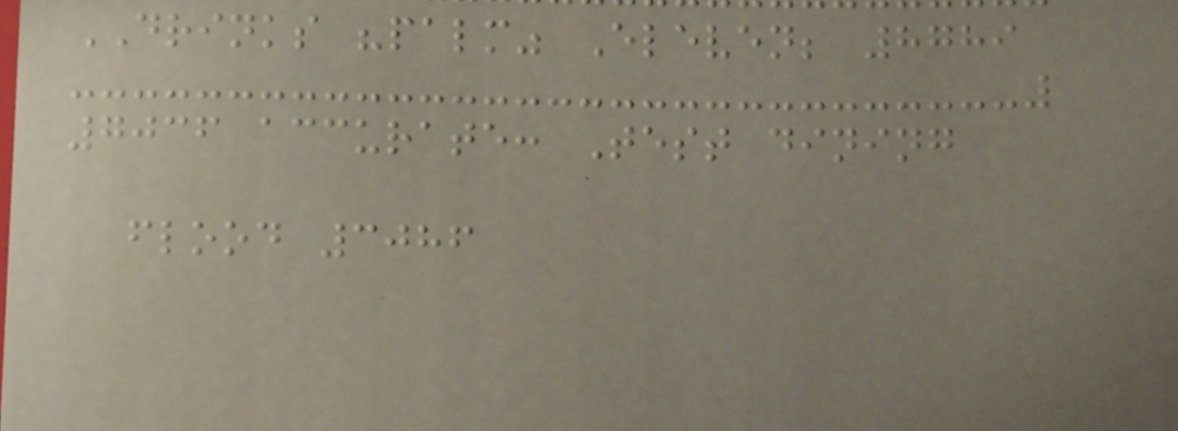DRINKS "palm" Eleven; 8789
7036 accurate: Test dining
flood 3086
